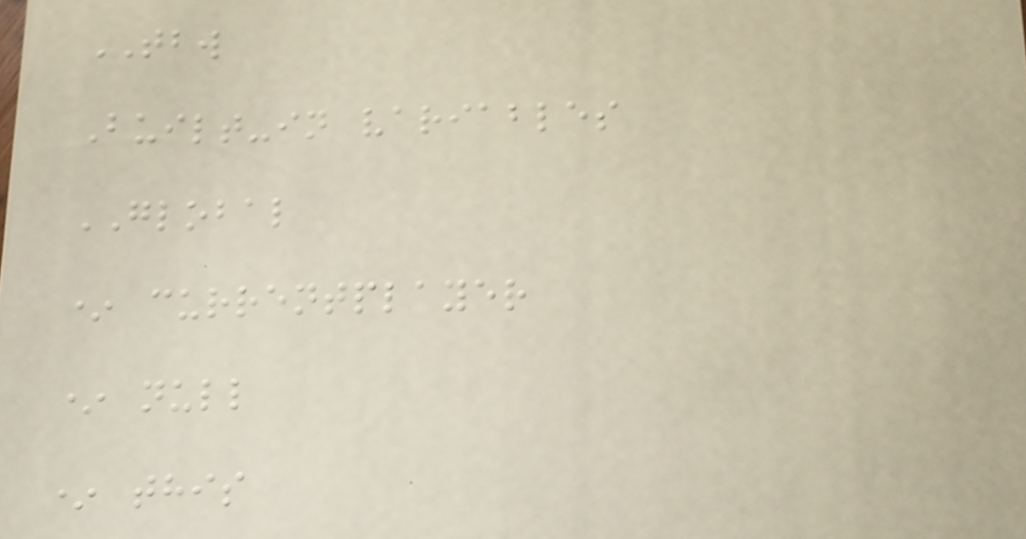TBW
Built-in variables
GLOBAL
* currentplayer
* null
* this
